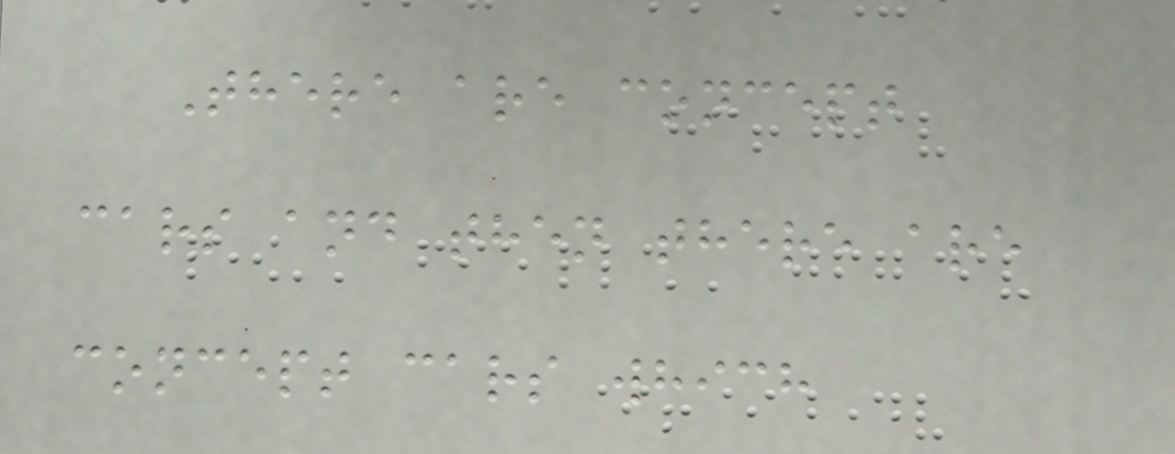There are concept
cars and then there are
concept cars which
